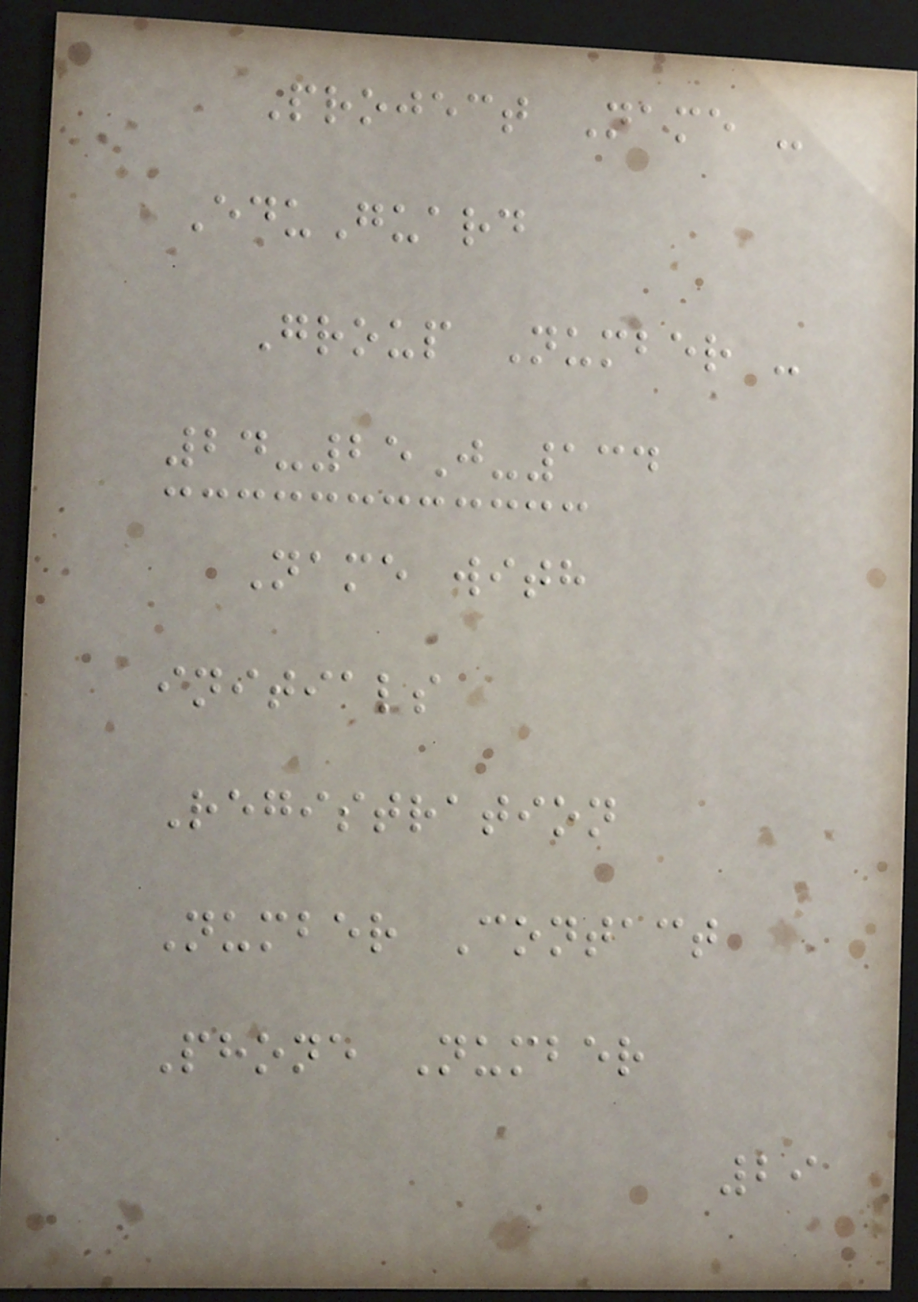Project Name -
EduGuard
Group Number -
24-25J-134
Name with
initials
Registration
Number Contact
Phone Number
29
